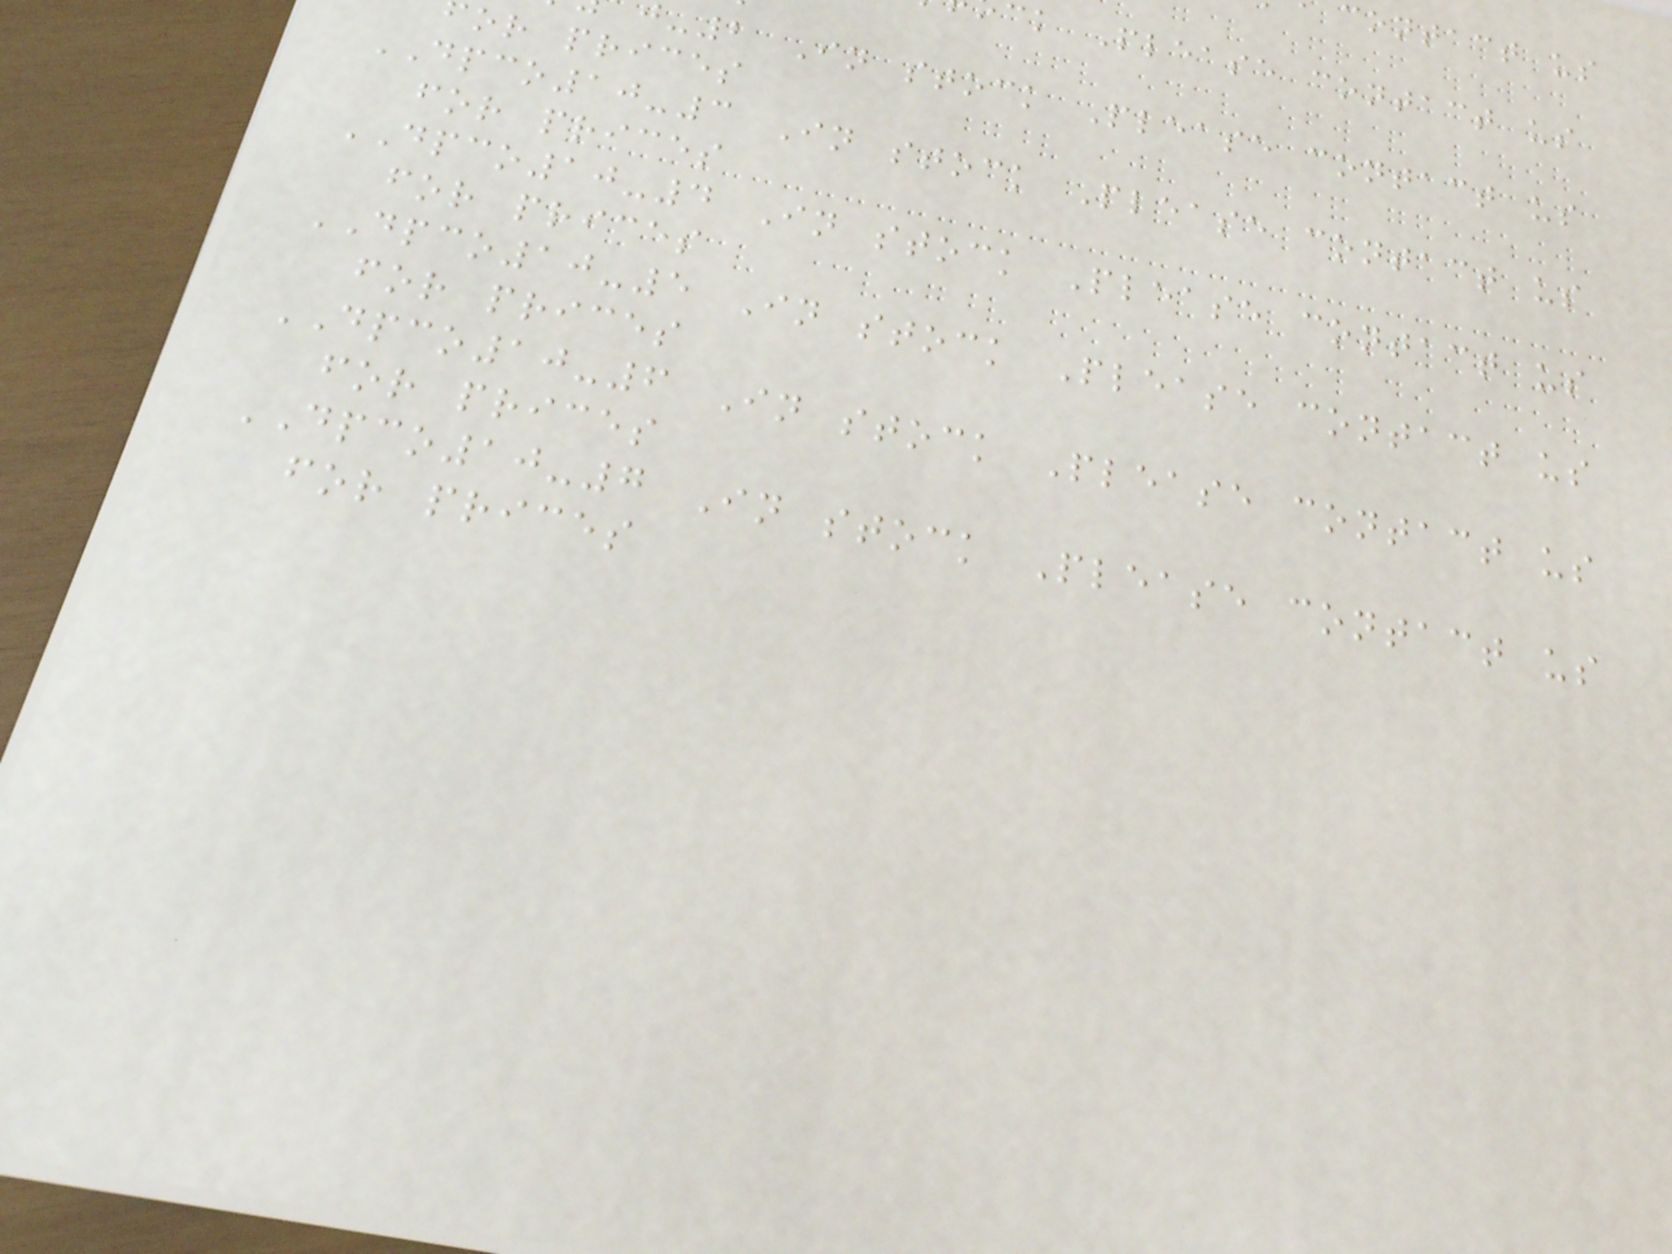ck Please contact us
-2 In stock Please contact us
or prices
DPCO10-3 In stock Please contact us
for prices
DPCO10-4 In stock Please contact us
for prices
DPCO10-5 In stock Please contact us
for prices
DPCO10-6 In stock Please contact us
for prices
DPCO10-7 In stock Please contact us
for prices
